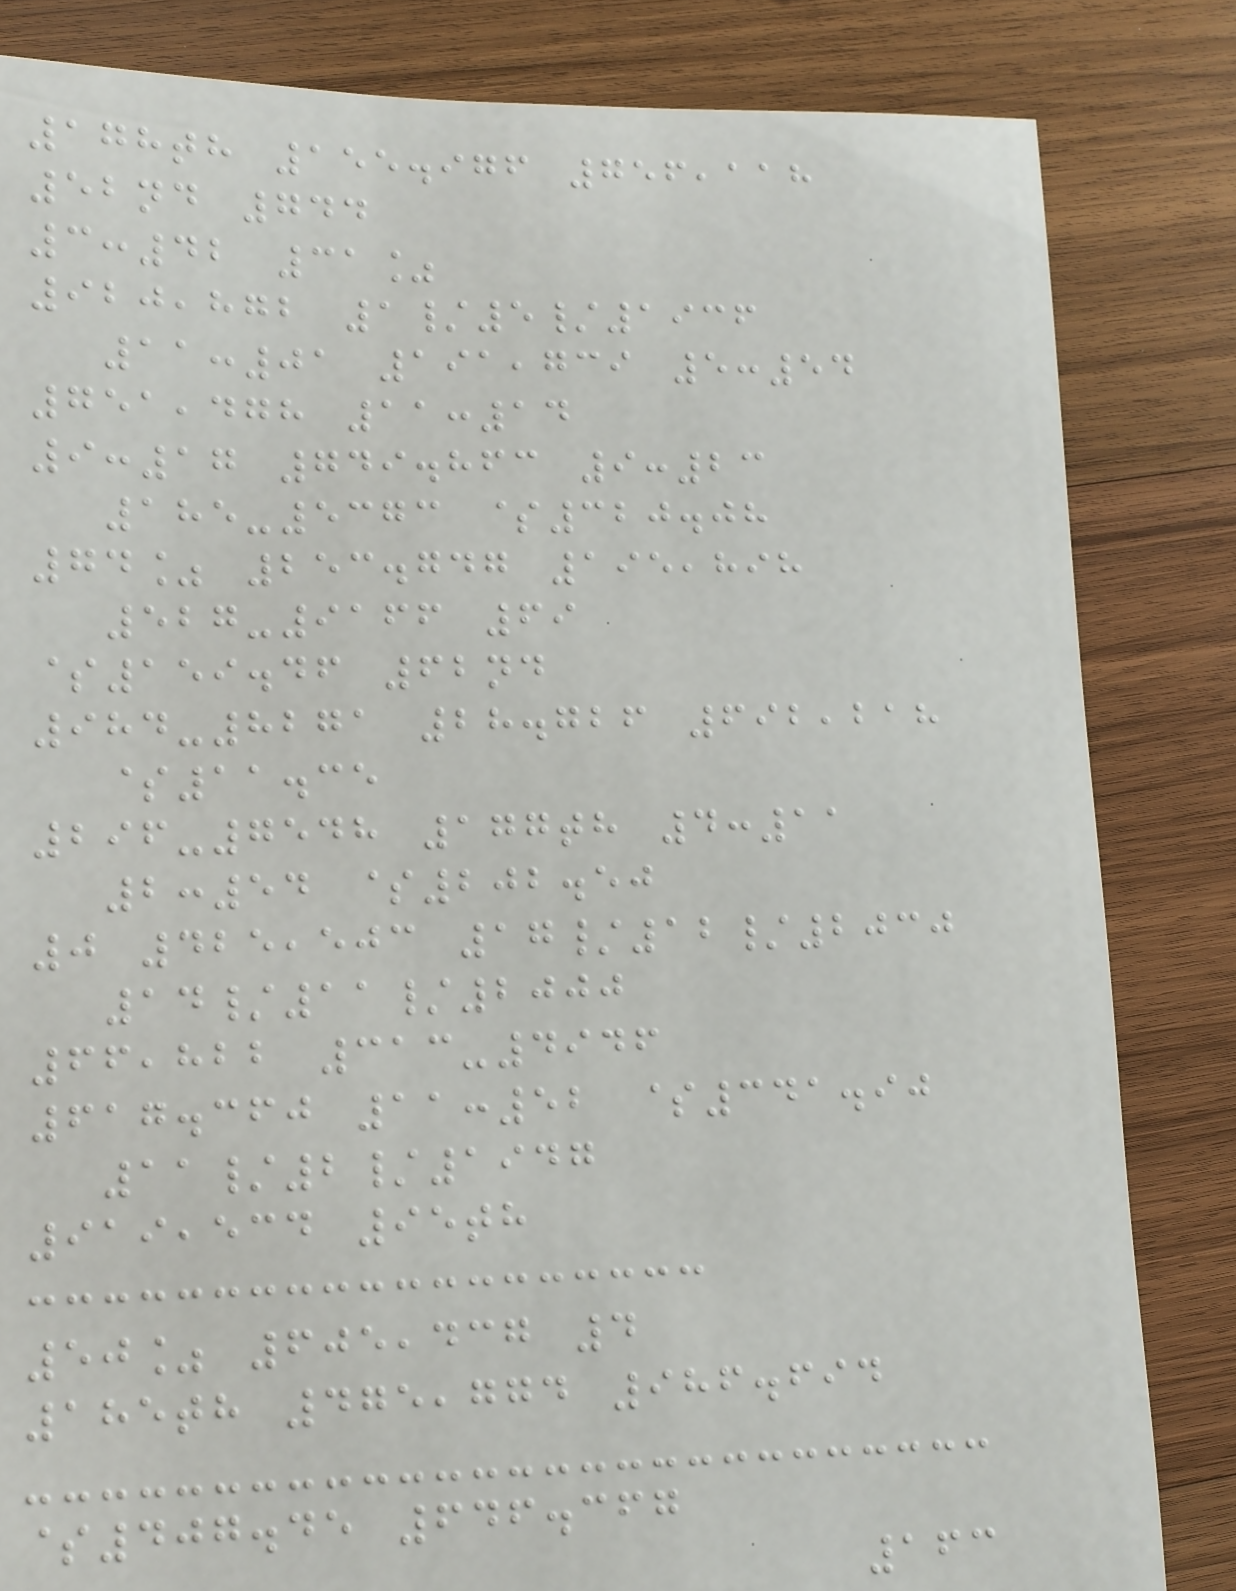178th 155.976 756,118
52nd 744
3:42 31%
920,872 1/5/1936
11:01 191,739 5:54
751,478 11:14
9:17 749.863 9:23
185-5373 $320.08
74% 253.747 195,898
527-9166 69
$159.46 62nd
984-8271 28.726 692,218
$11.35
296-7548 177th 4:11
2:54 $202.50
0 425,503 17/12/2030
14/11/2000
66,822 313-4946
617.360 11:52 $341.90
11/2/1947
919,534 95th
50% 605,437 4
185th 475,774 986.694
$407.45 646.367
163
